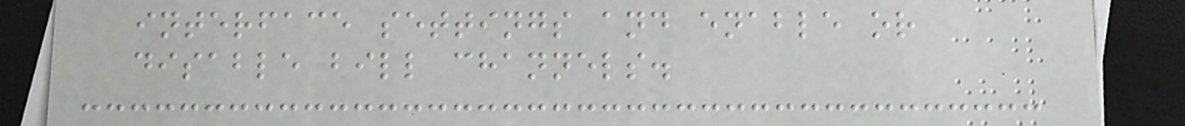interface settings and enable or
disable bill channels.
